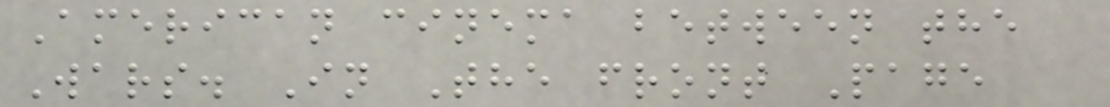American cinema between the
Wars. In The front Page
